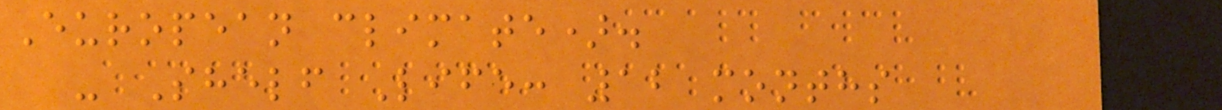European climate).
- Shelf Life: 12 months
